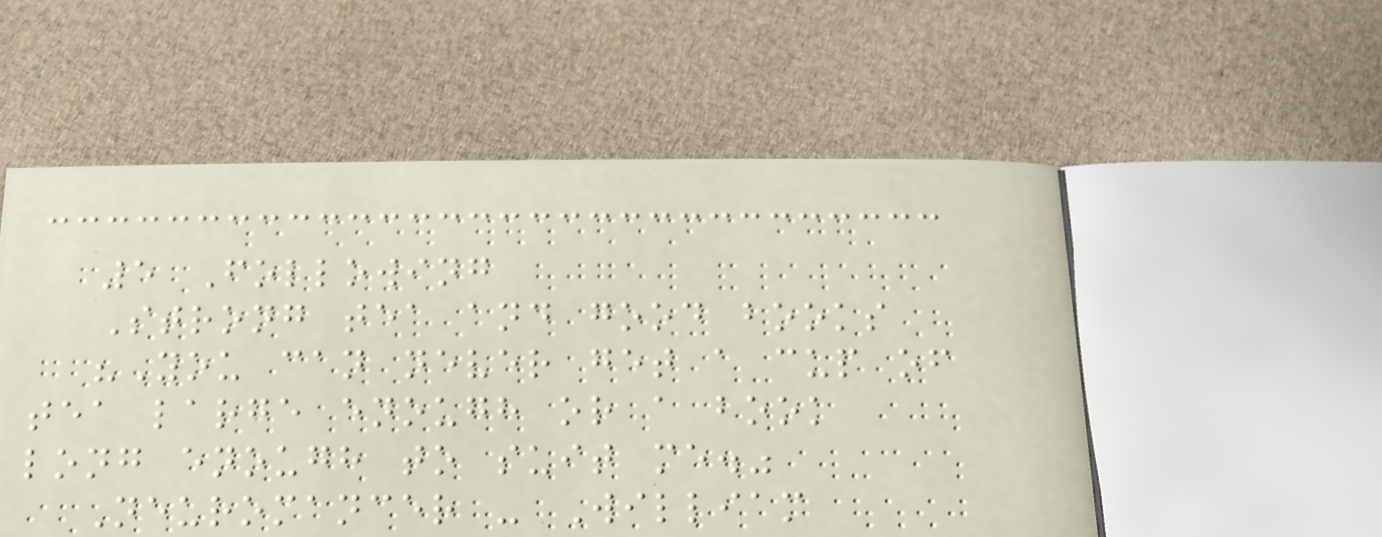5 Following
Strong tea and good books
"You can never get a cup of
tea large enough or a book
long enough to suit me."
Neuromancer - William
